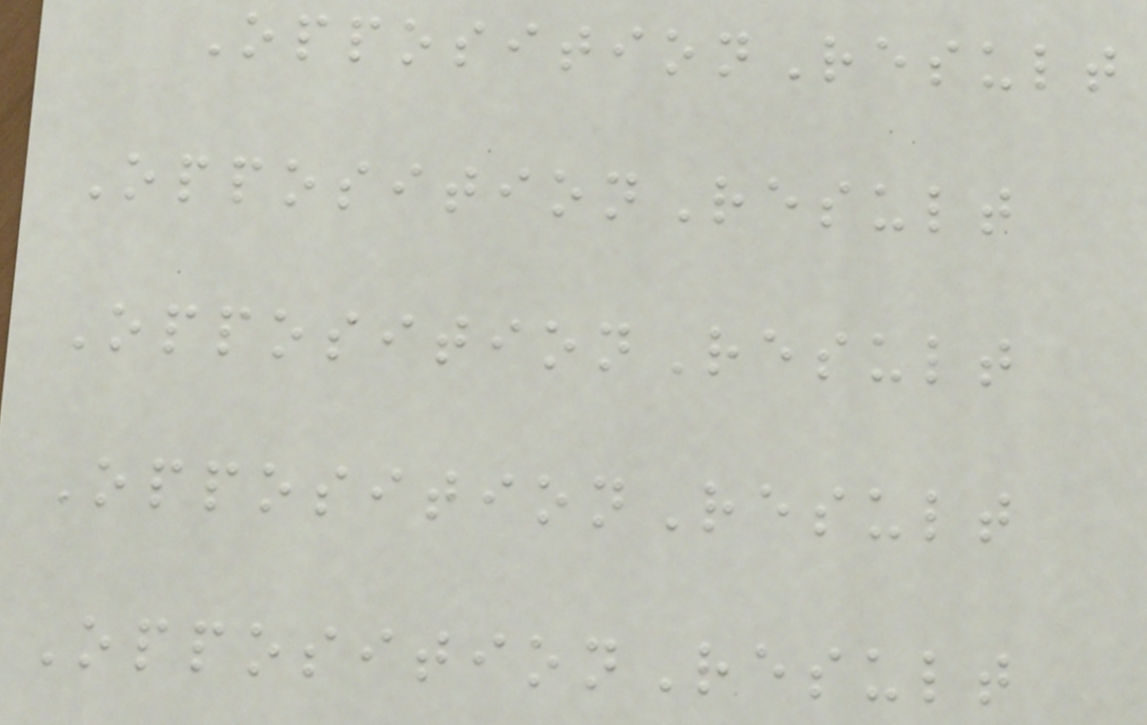OppositionResult
OppositionResult
OppositionResult
OppositionResult
OppositionResult
